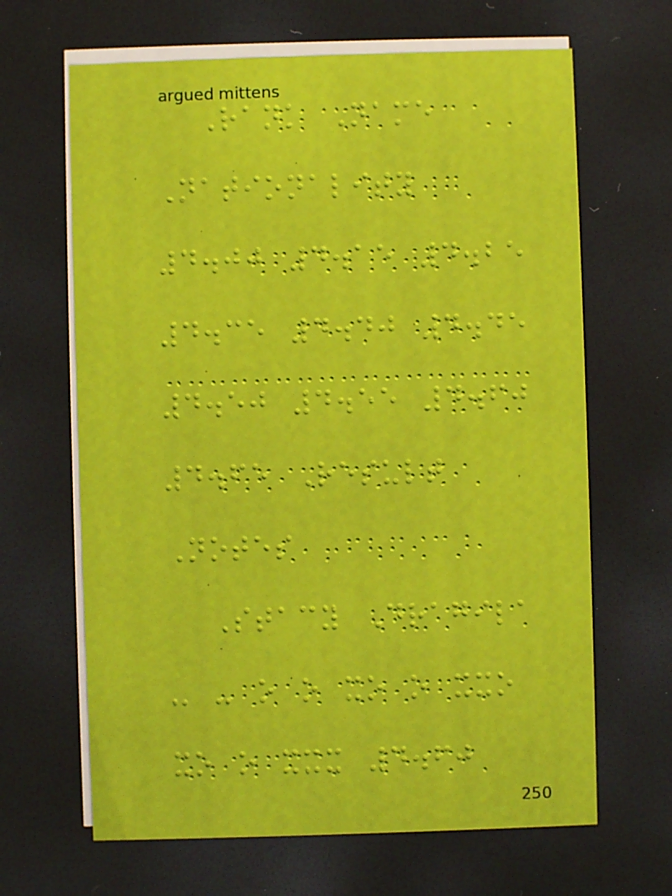Rank Name
Nationality
4.00 4.15 4.25
4.35 4.40 4.45
4.50 4.55 4.60
4.65 Result
Notes
Stacy Dragila
- - o o xo o xxo
xo o xxx 4.60
